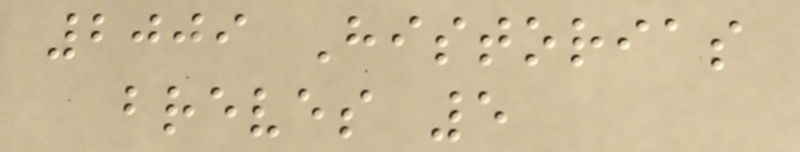2009 Historias
breves 5
